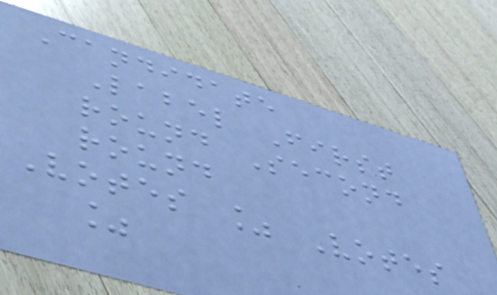Candidate
Label First
round Second
round
Votes % Votes
%
